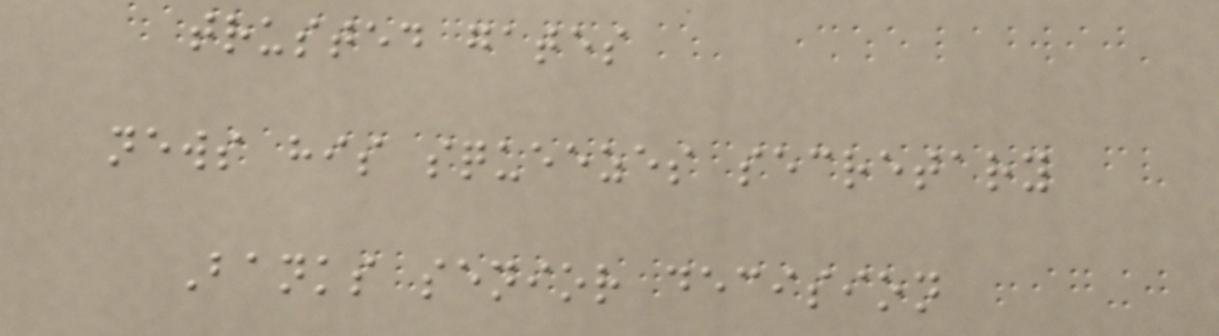trusted gates
news his squeezes secretary
Banks senior decision
